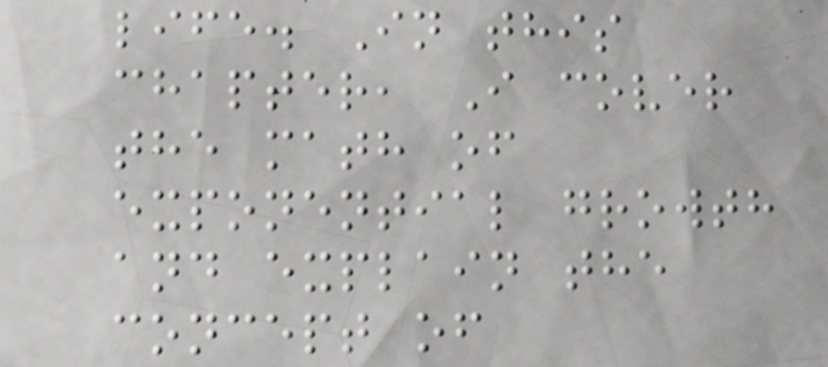life. In this
chapter, I cover
the math of
exponential growth
and explain the
concept of
